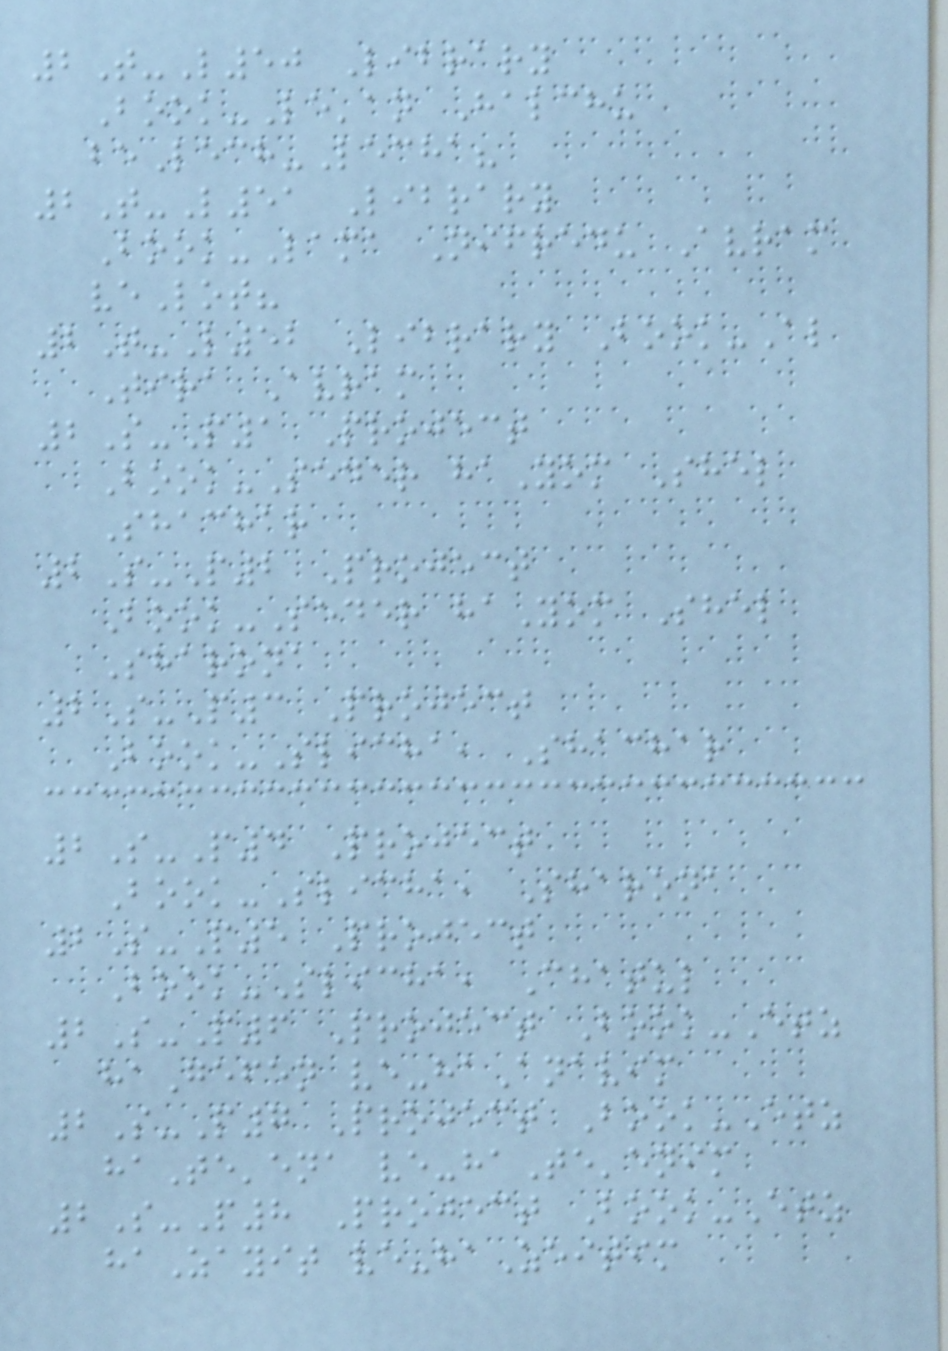2T-L50 Library
Book-Le'an Halchu
beLech-Lecha?
2T-L51 Library
Book-Lama Nifredu Avram
veLot?
2T-L52 Library Book-Al
Tira Avram
2S-P1 Project
Book-Seder haYom Shel
Shachar
2S-P2 Project
Book-Seder haYom Shel
Sharona
2S-P3 Project
Book-Slicha, Shachar
2S-P4 Project
Book-Slicha, Sharona
2S-P5 Project
Book-Slicha, Chatul
2S-P6 Project Book-Etz
haGefen ve-haAnavim
2S-P7 Project Book-Etz
haTe'ena ve-haTe'enim
2S-P8 Project Book-Etz
haZayit ve-haZeitim
